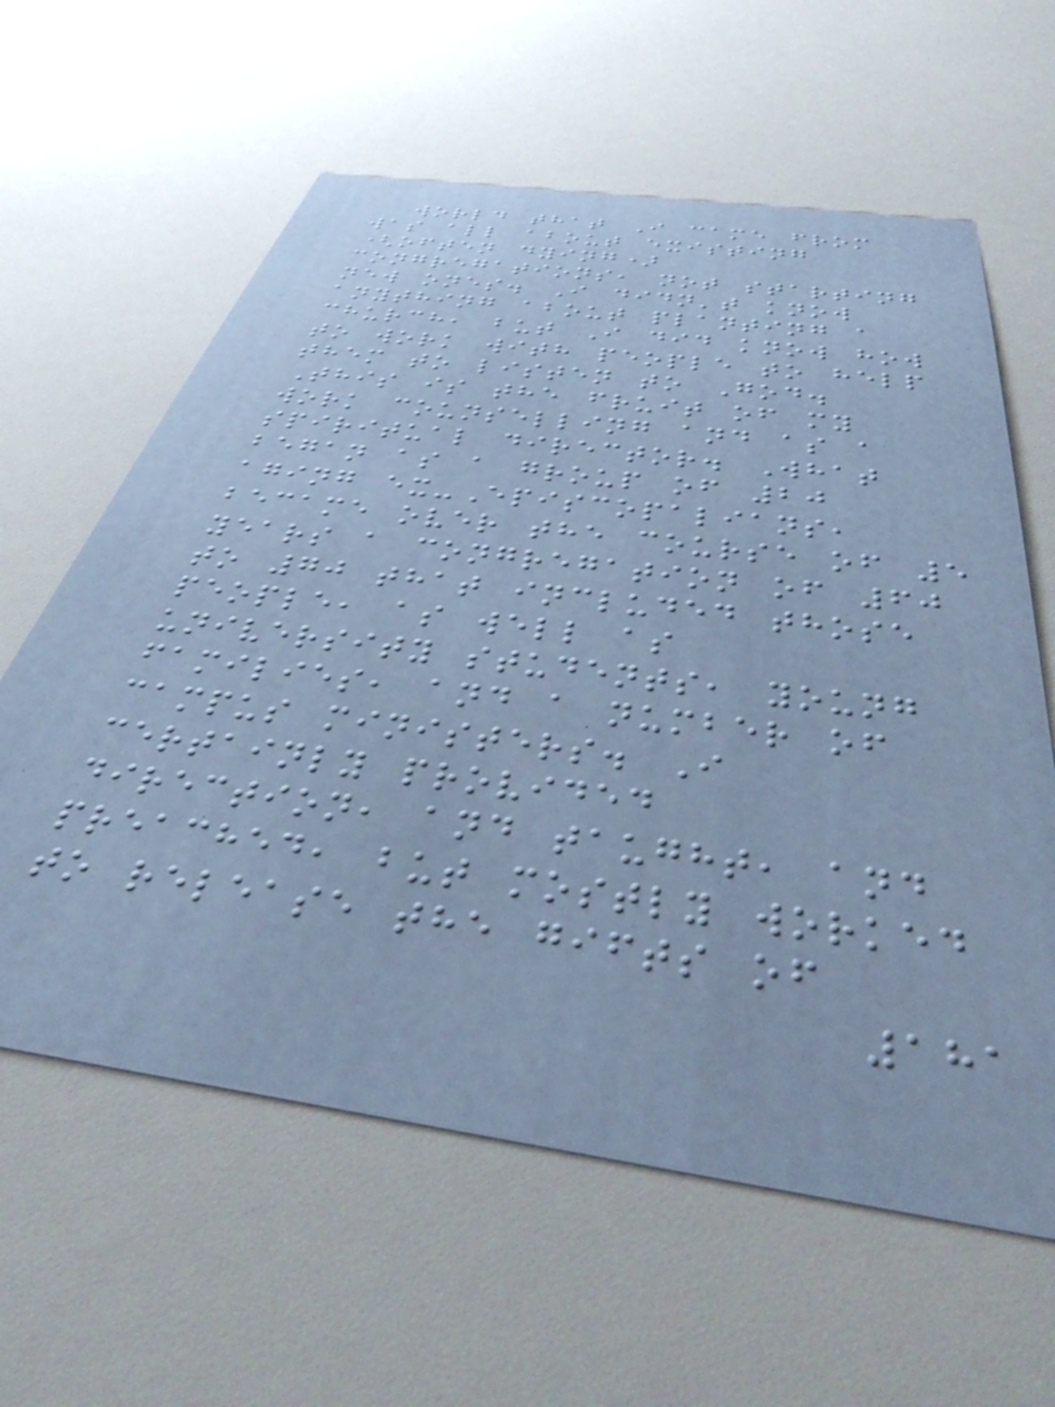world that I came from
was all about existing
(often dying)
congregations, not starting
new ones. I didn't know
anything about planting a
church, but I did know how
to work with people to help
them to listen to God.
This is the fruit of my
work counselling and as a
spiritual director. What
began as a group of 20
aging ex-Episcopalians,
became over the course of 5
years a congregation of 60
to 70 that included those
people, as well as
university students, young
families, and a number of
campus ministers. I
certainly provided
direction, and taught, and
preached, but mostly worked
to release the gifts of
181
